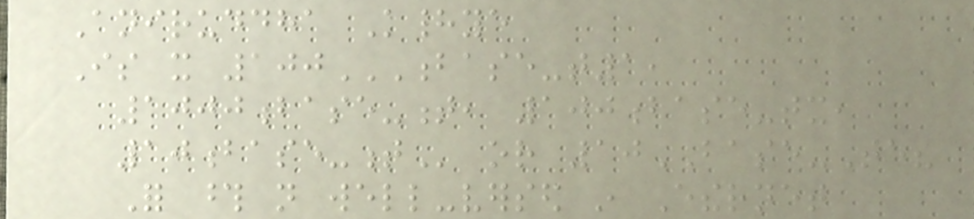Aniruddha Khadye
Is it 100BASE-T1,
1000BASE-T, 100BASE-TX,
10BASE-T or 10BASE-Te?
For those not well-versed in Ethernet
